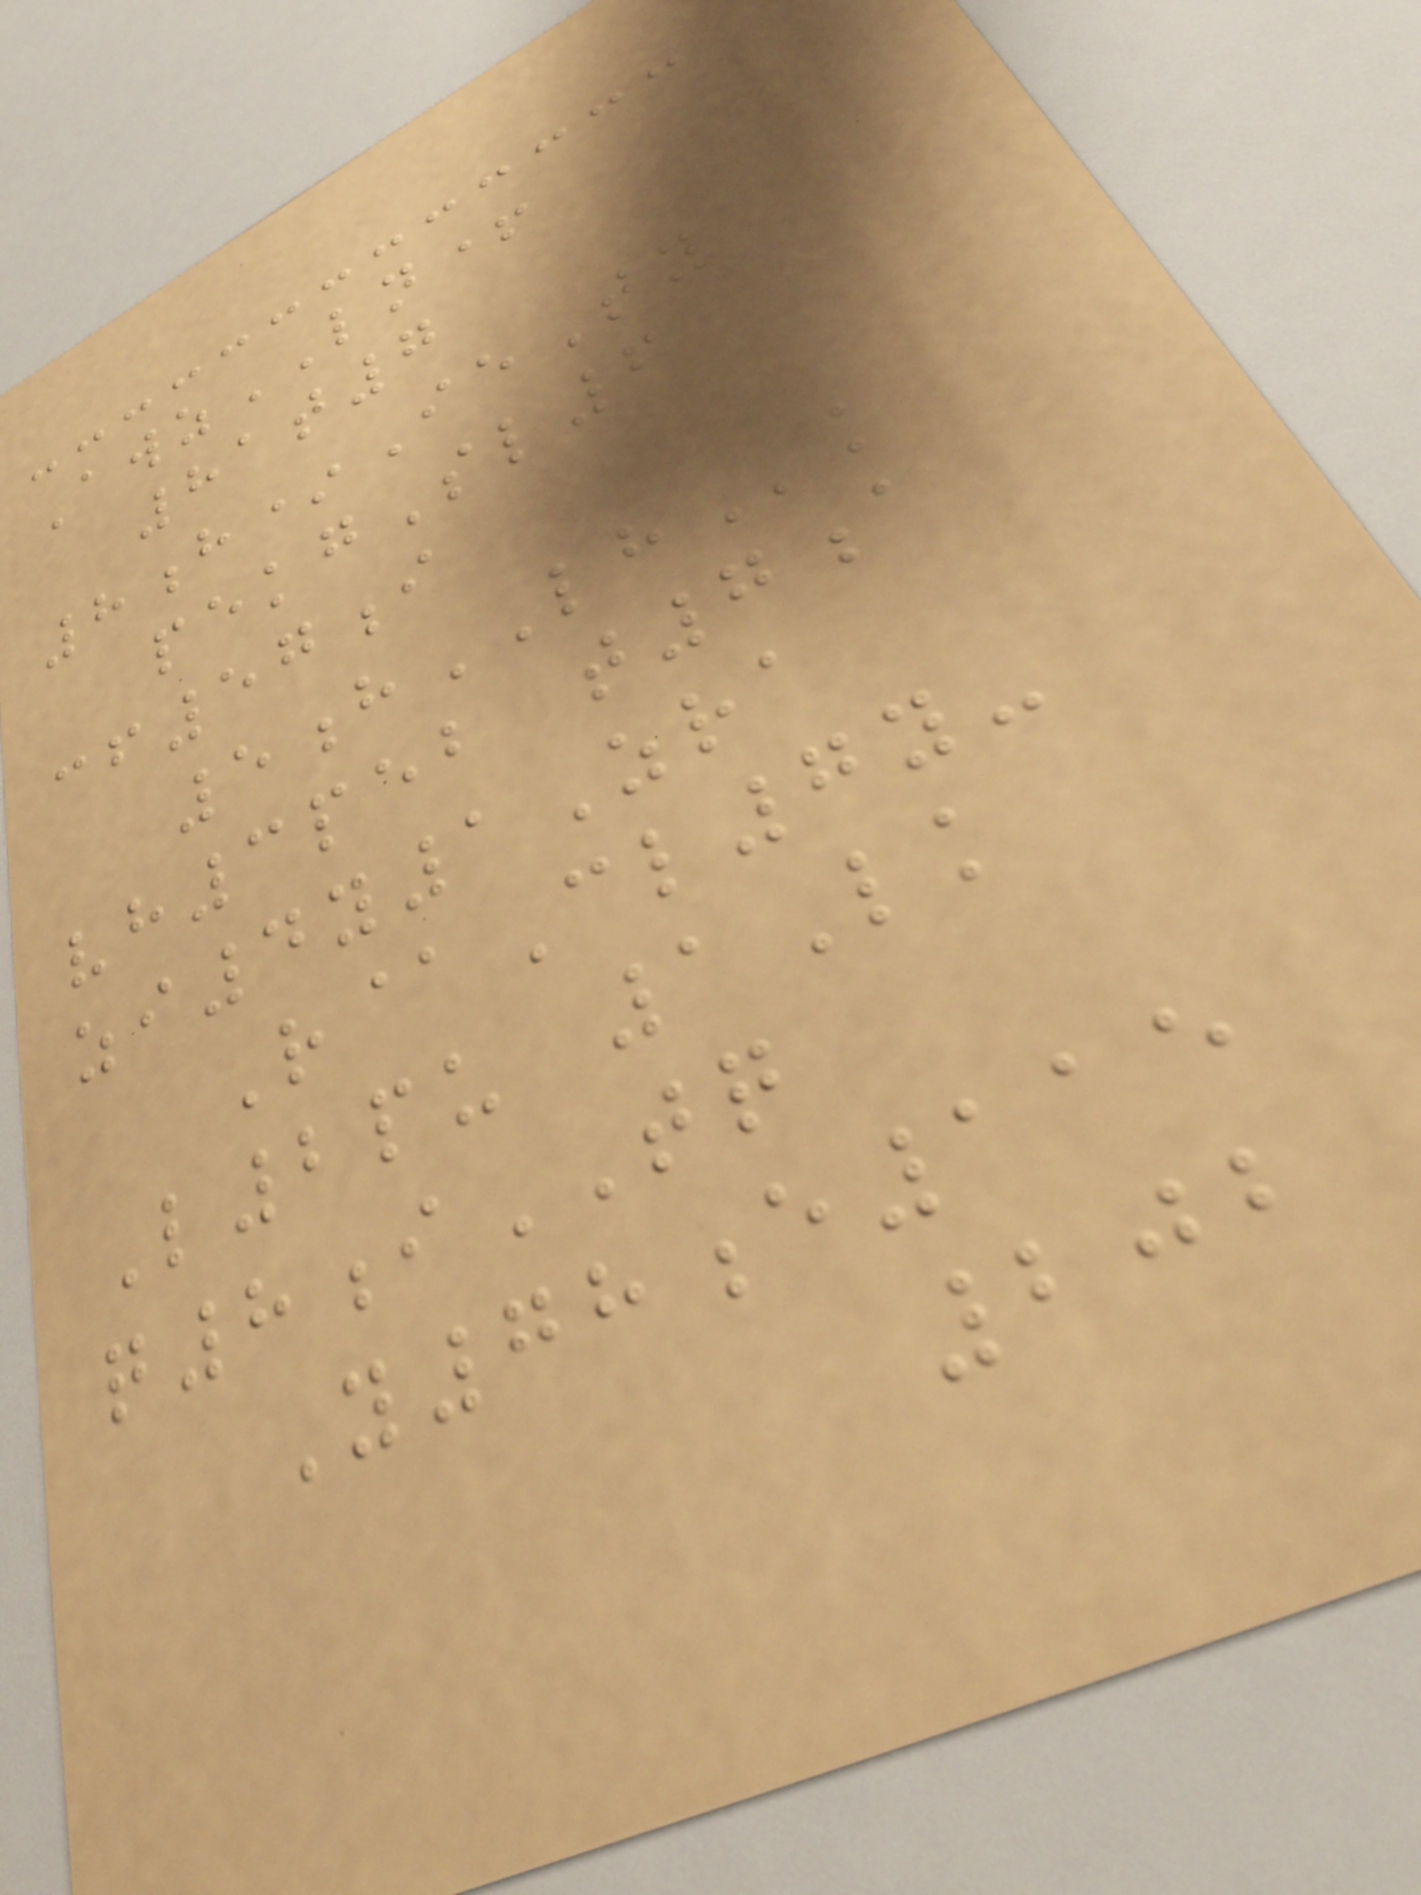AwzLN+
81t7
8h*IeTy
pekgSl6
cf57i
5hLHk
vh3peb t7a
zi4y1Zra
R@Cl7y-
L2pu 1Lk
q8iTQ
Y78e115
202
